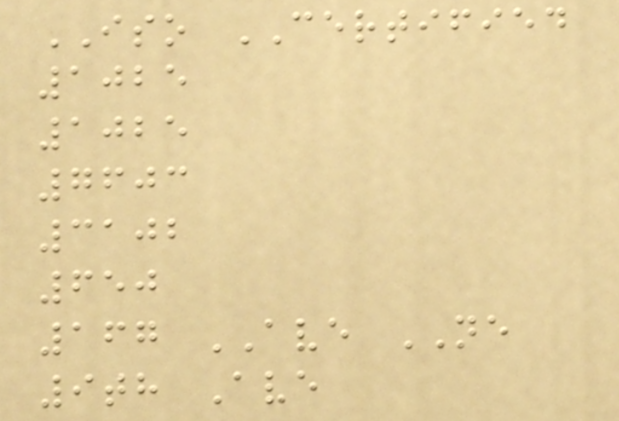ISO CERTIFIED
1025
1025
7603
3102
650
167 AVE NE
9th Ave
